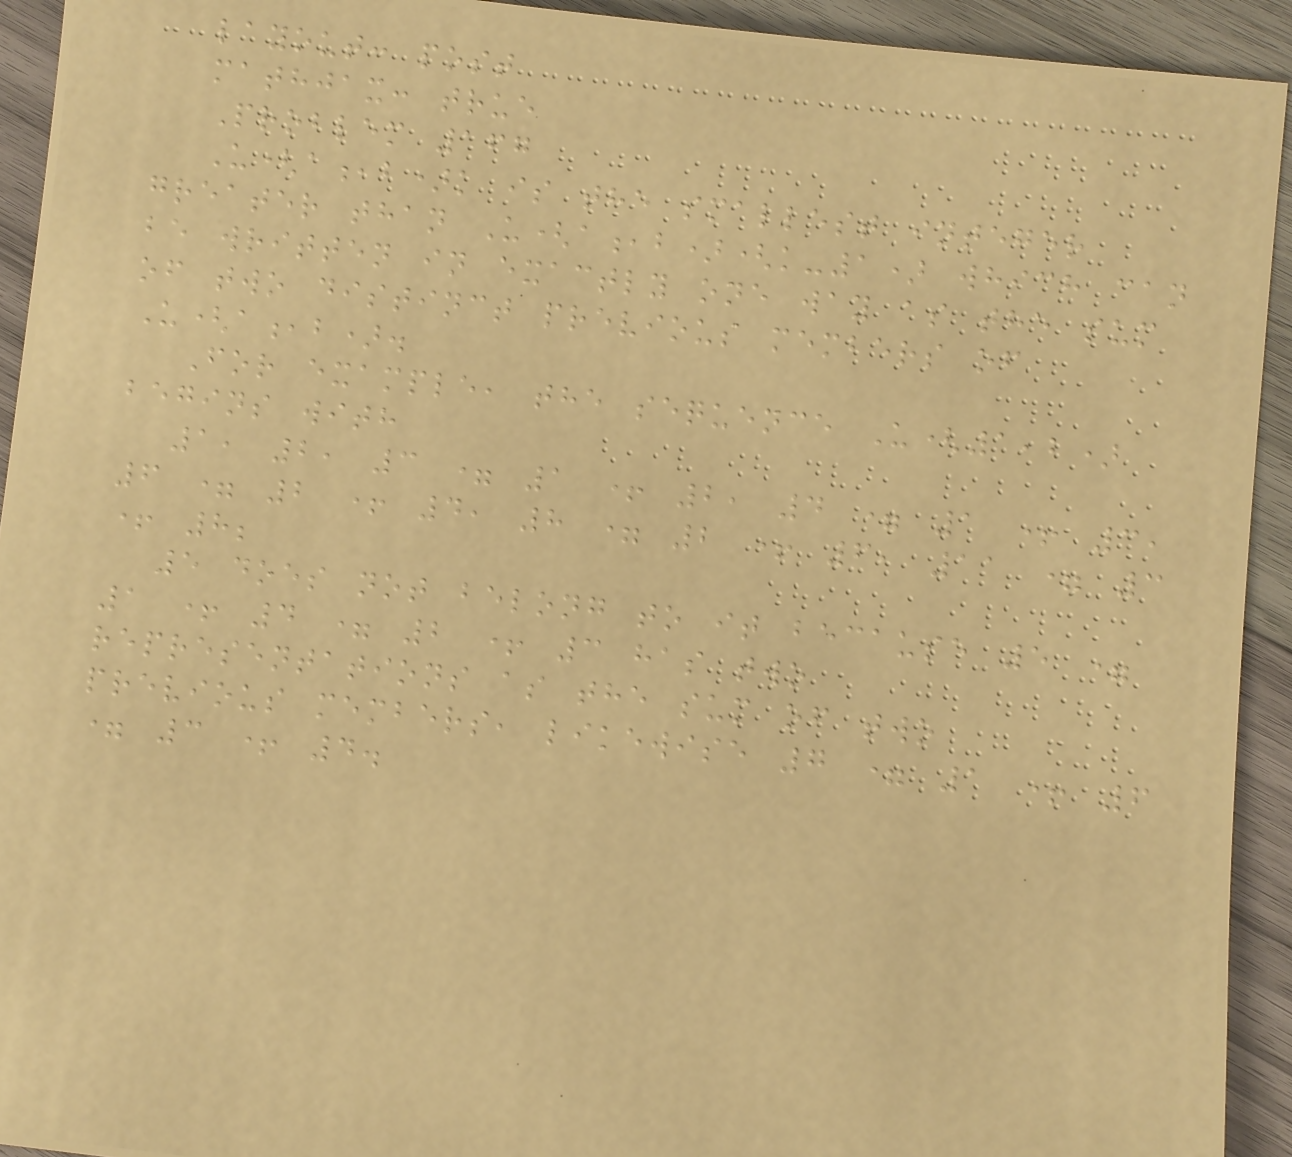layout: post
mathjax: true
Problem 167
U(a,b)k is the smallest integer
greater than U(a,b)(k-1) which can
be written in exactly one way as the sum
of two distinct previous members of
U(a,b).
For example, the sequence U(1,2)
begins with
1, 2, 3 = 1 + 2, 4 = 1 + 3,
6 = 2 + 4, 8 = 2 + 6, 11 = 3
+ 8;
5 does not belong to it because 5 =
1 + 4 = 2 + 3 has two
representations as the sum of two
previous members, likewise 7 = 1 + 6
= 3 + 4.
